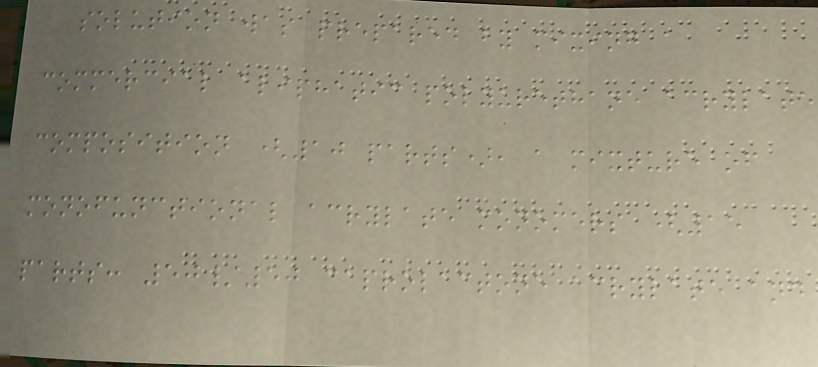solution was prepared by mixing a
commercial aliphatic polyurethane acrylate
composition (10 parts), a mixture of
monofunctional acrylate monomers (15
parts: 50/50 caprolactone acrylate and
